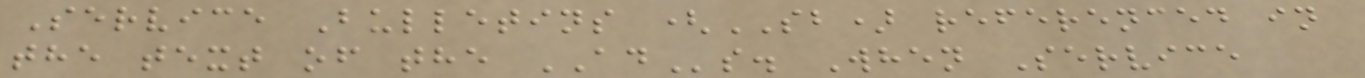Service Bulletins (SB) referenced in
the text of the ADs. When Service
